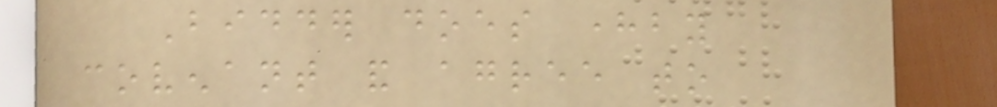Bidder does hereby
covenant and agree to
